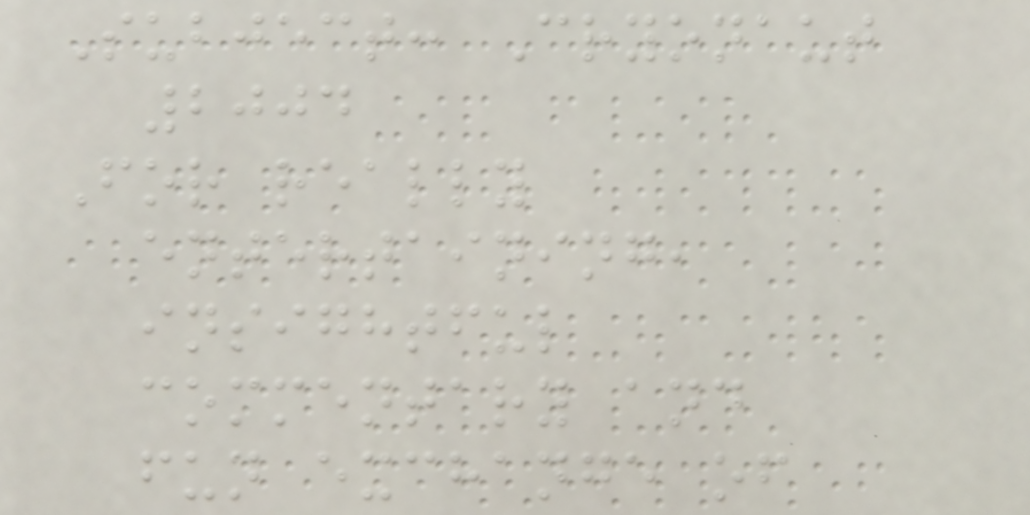Subject: Cryonaut
2004
For really
entertaining,
insightful
commentary and
fun exchange of
